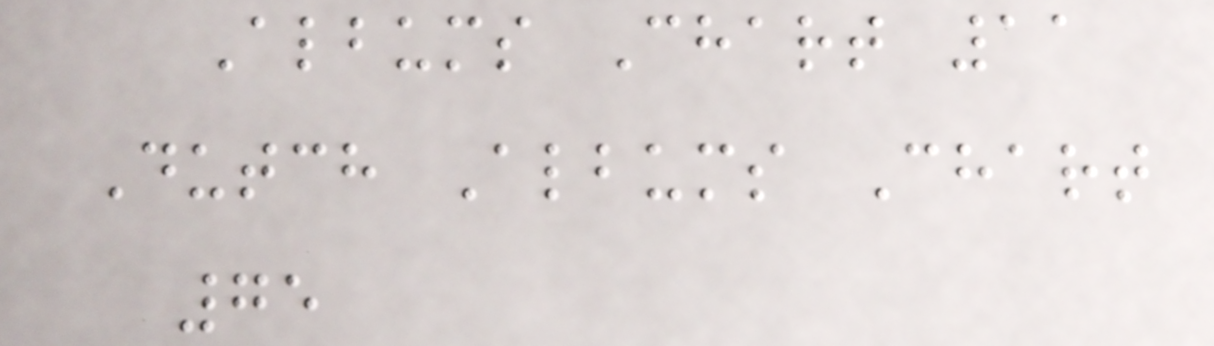Albums Chart 11
Dutch Albums Chart
75
